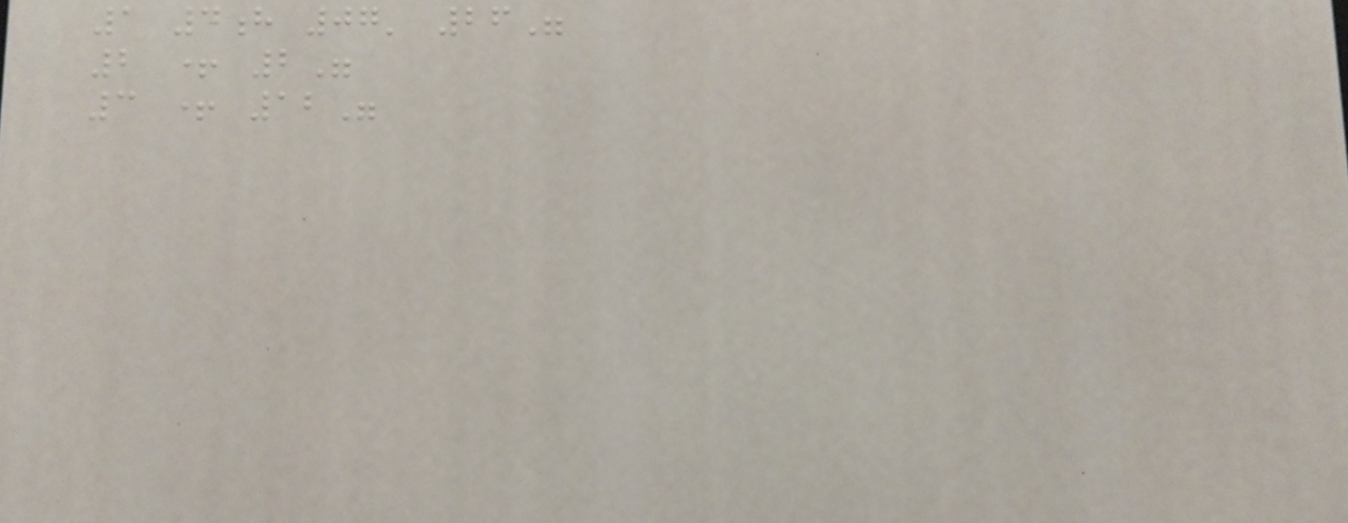1 4h 07' 26"
2 + 2"
3 + 12"
